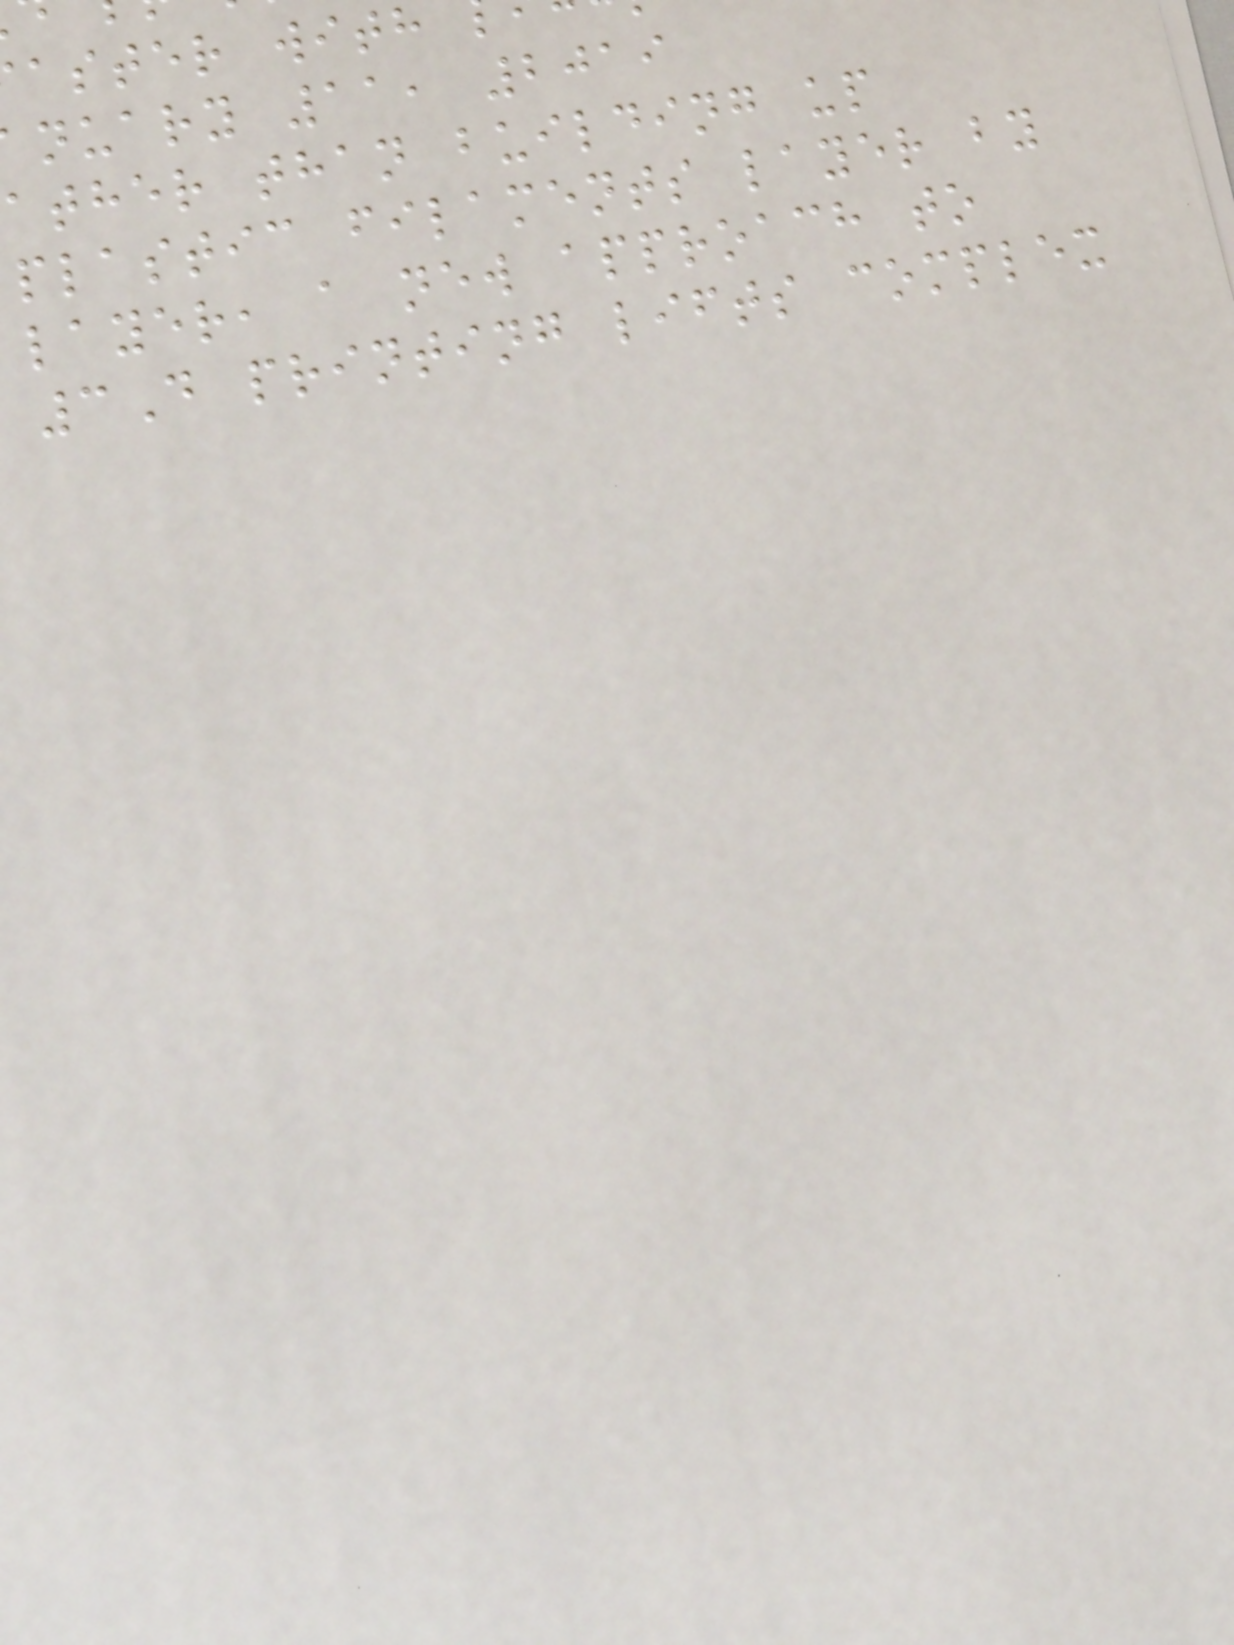aster with
nuary 11, 2019
ather than building up
plastic filaments layer by
layer, a new approach to
3D printing lifts complex
